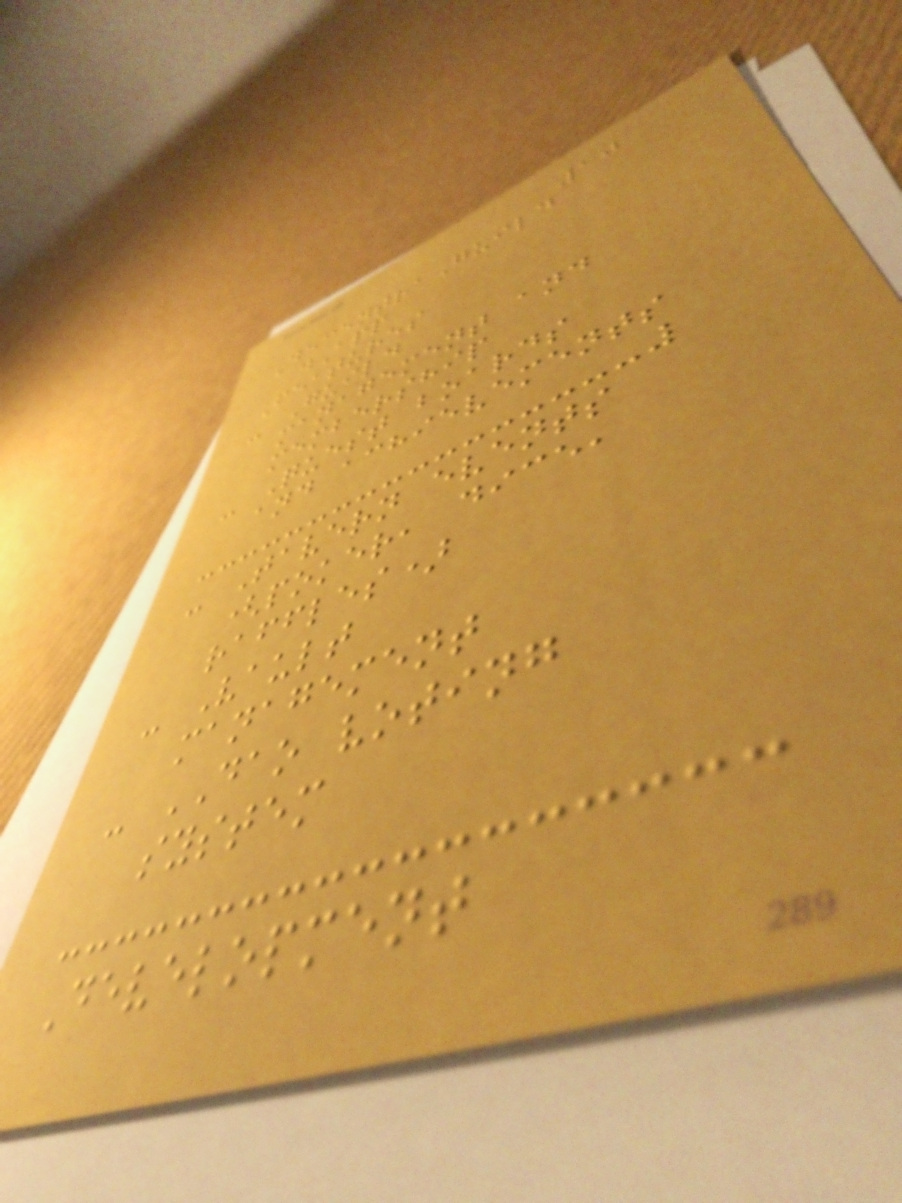10
DecentraGuild
dApp
Features
- Guild
management and
membership
- Quest boards
and achievements
- Tavern events
(poker, dice,
raffles)
- Vault
management
- DAO voting
system
Development
